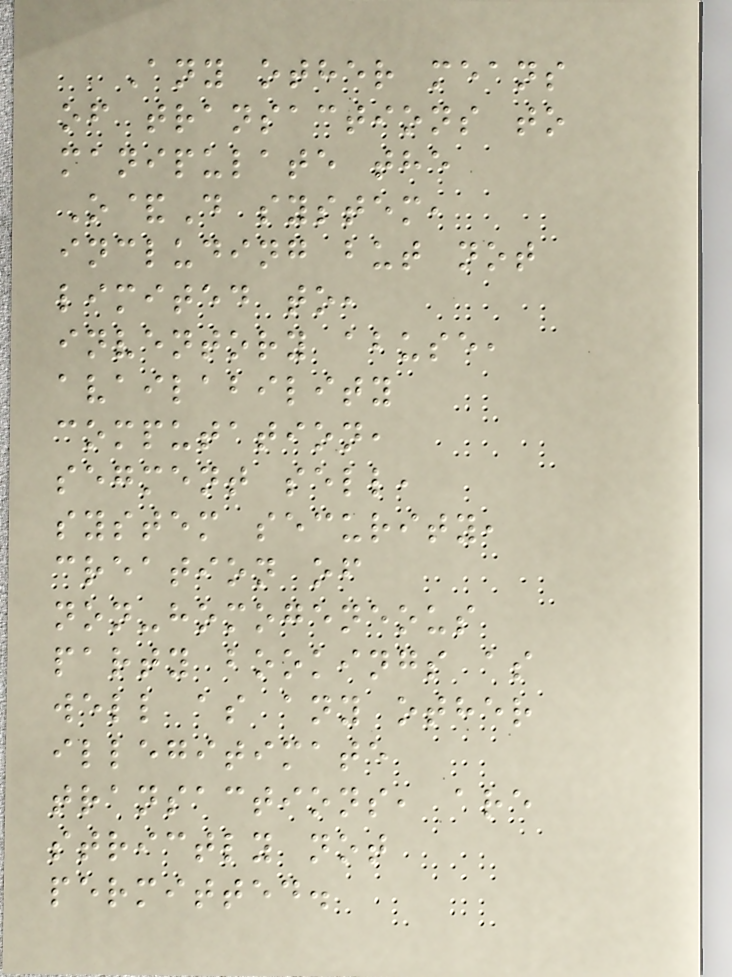Any other means
of transactions to
manipulate the
O&D system,
including but not
limited to,
inventory abuse,
availability
computation,
segment sell,
system security,
creation of
non-homogeneous
party bookings as
well as any other
illegitimate
transactions, are
strictly not
permitted.
